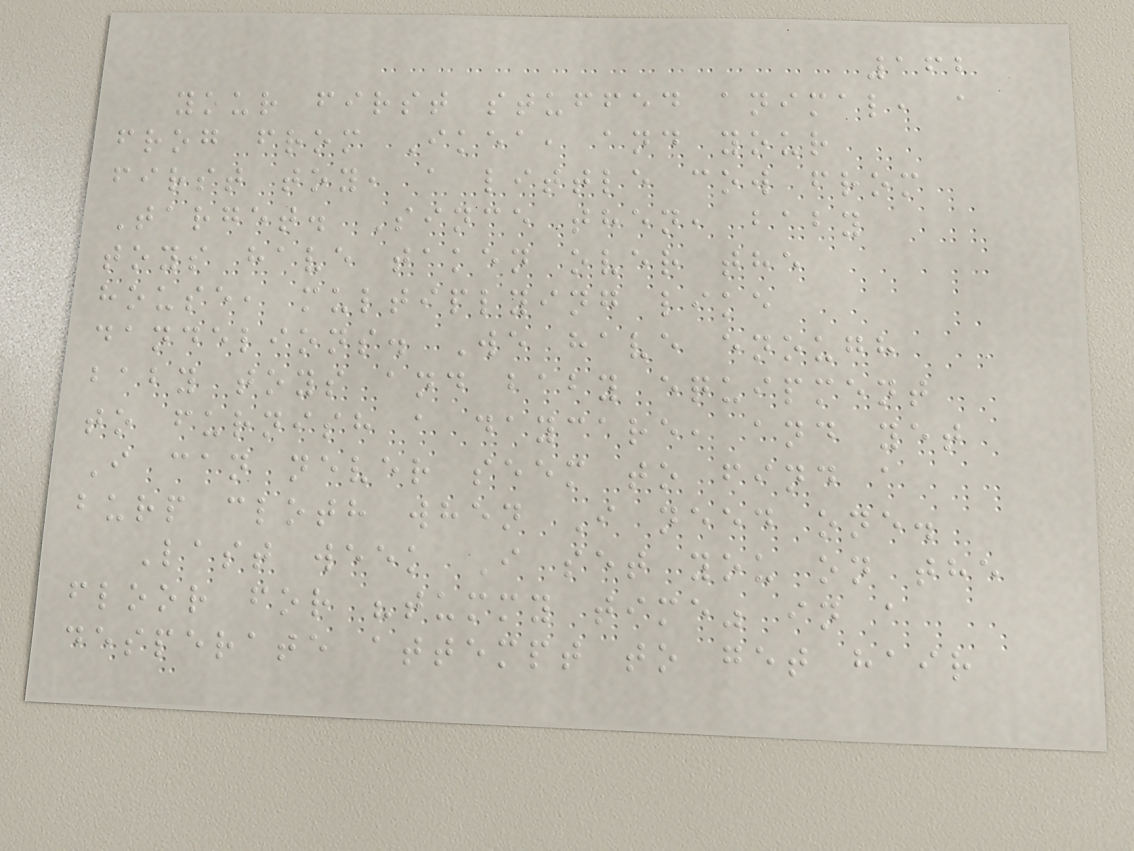162
your first stuffed animal, a
frog from Ikea, and your
first toy, a little cow from
Target. Since then, baby
toys have taken over the
house, multiplying like
dandelions. We have enough
baby toys and baby equipment
to furnish a daycare, and yet
I can never seem to find a
burp cloth when I need one.
Last week I set you on the
floor for "tummy time" in a
desperate attempt to get hair
